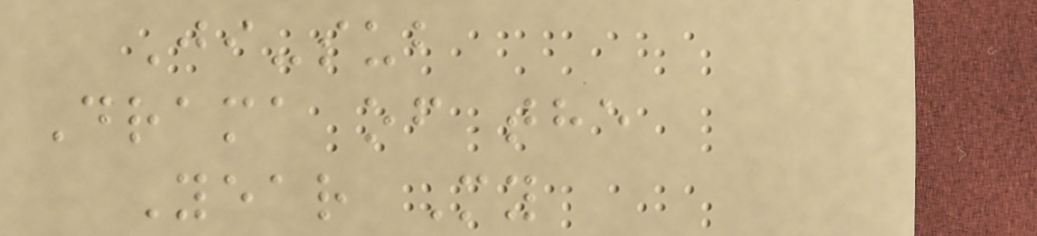Ji-sub
Drama of the
Year My
